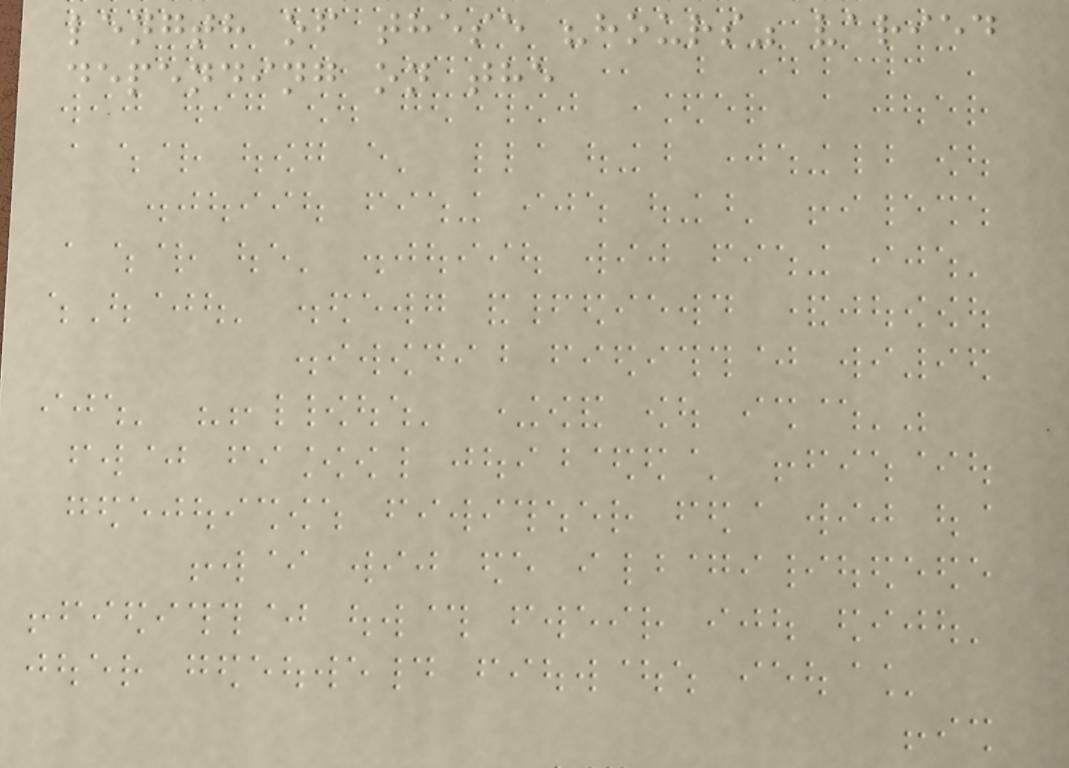length of these "hours" varied
depending on the
